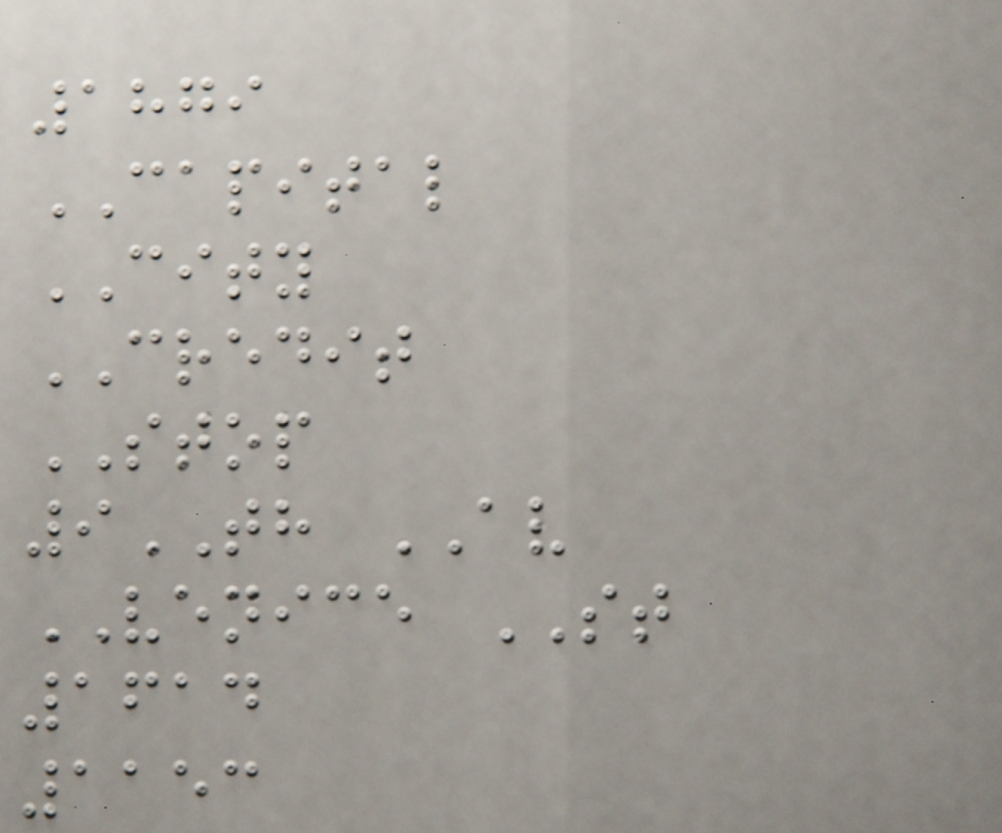1879
CAPITAL
CITY
CREDIT
STOP
9TH AV
VENICE ST
1614
1153
